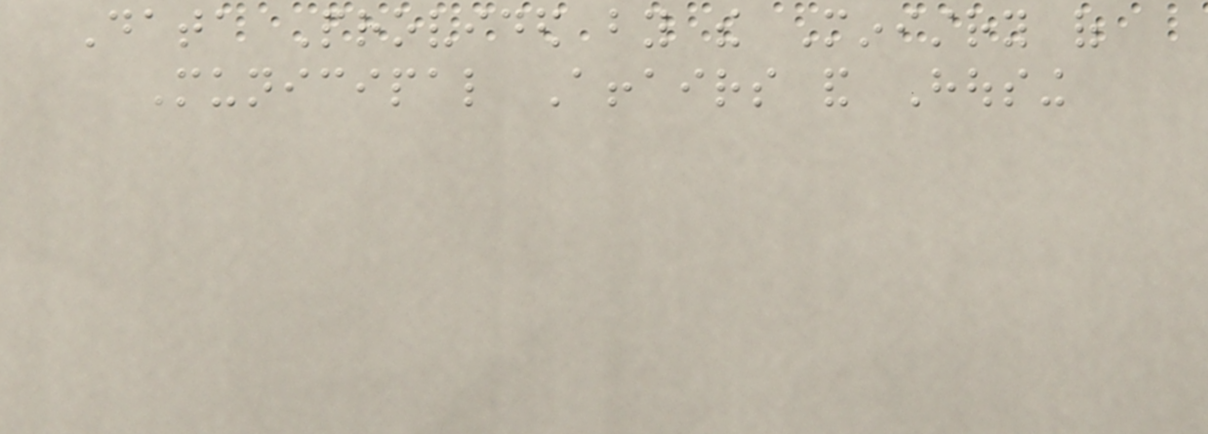Data Provided by the Ministry of
Municipal Affairs and Housing
